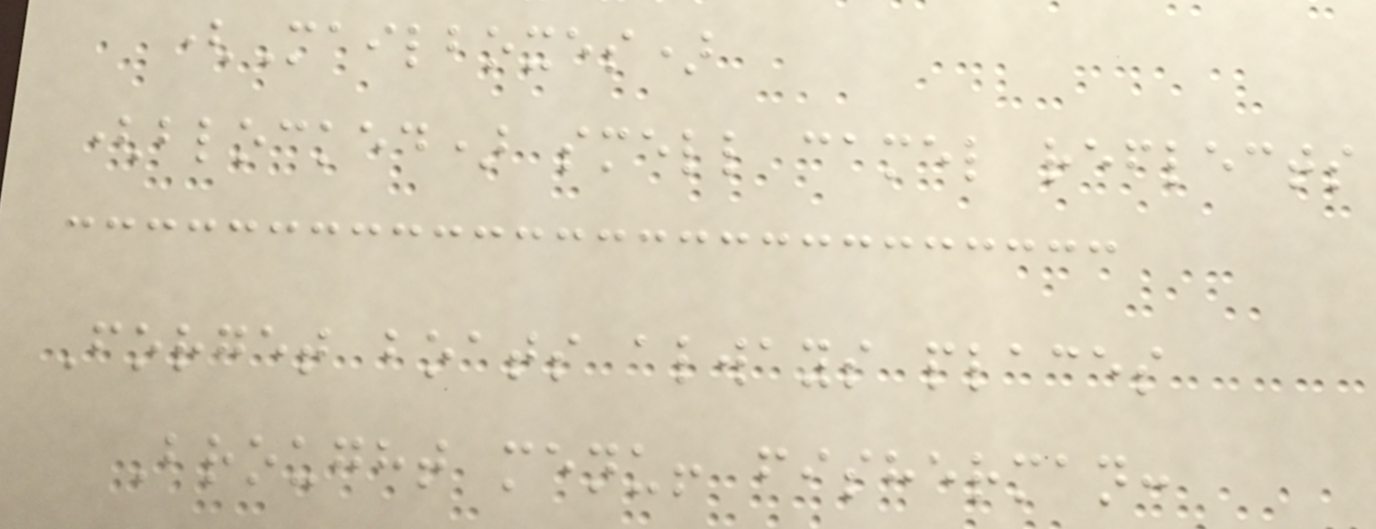(Mailboxes)
(blocked) smell camel reflects
Forget boats always places
Brought menu! fisherman:
